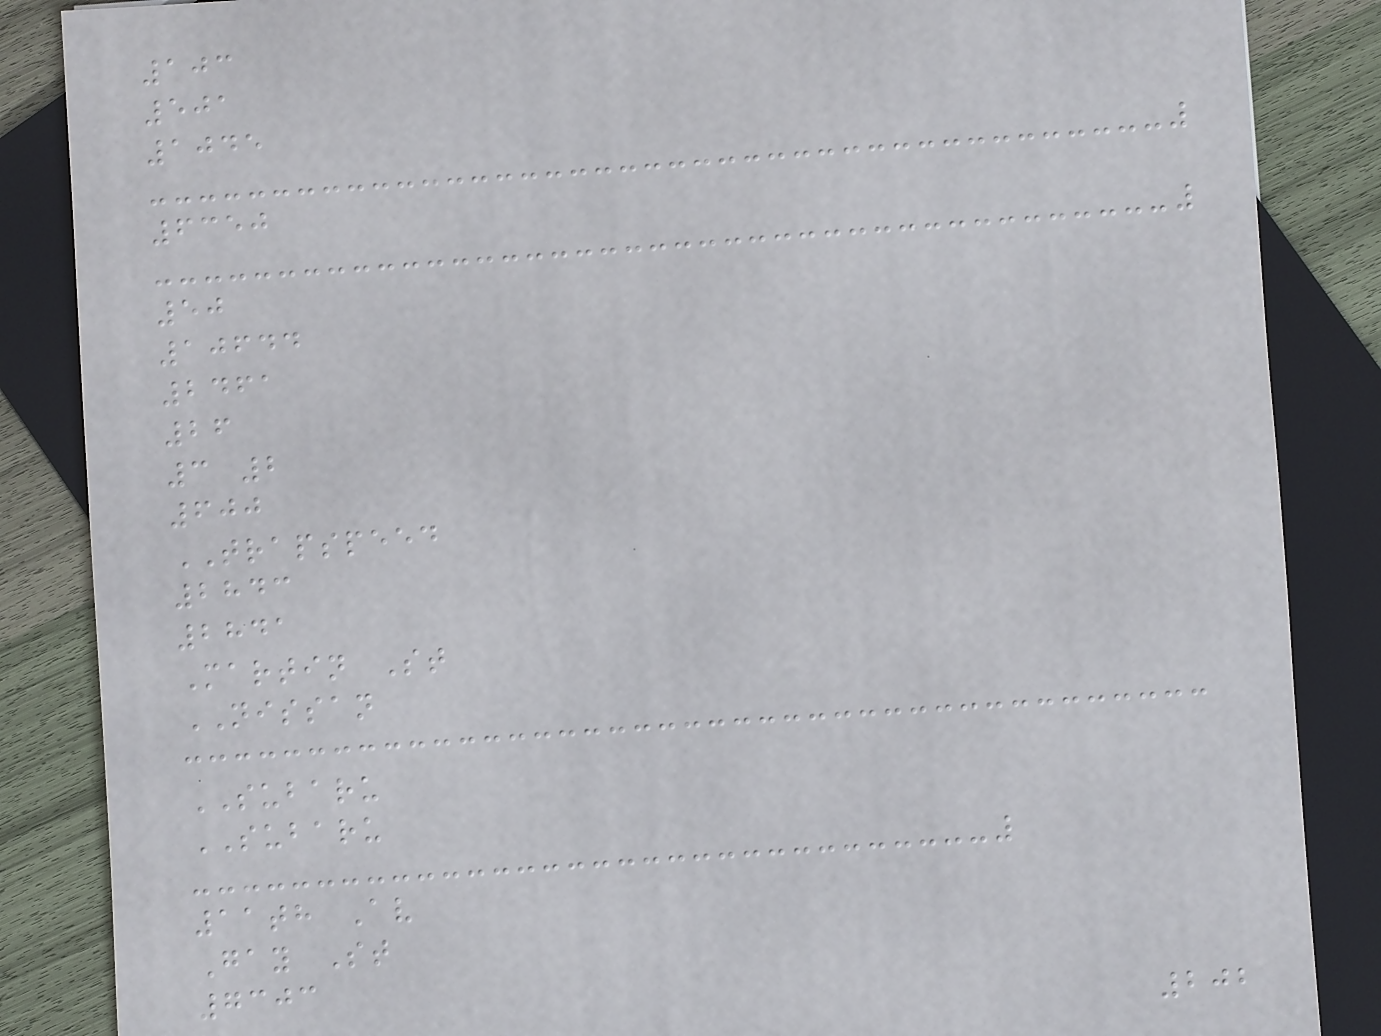103
501
1045
6350
50
10644
2461
26
3 2
600
TRAPSPEED
2843
2841
Martin St
NISSAN
SUBARU
SUBARU
11th Av
Gay St
7303
202
